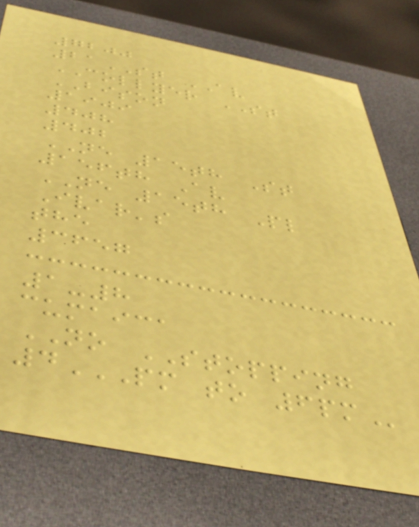7200
21ST AV
COLLYER ST
BISON
1909
408
402
NE 15th St
156th Av
NE 15th Pl
Ivar's
the
3657
1-8
cumaica
NO STOPPING
4PM TO 6PM
